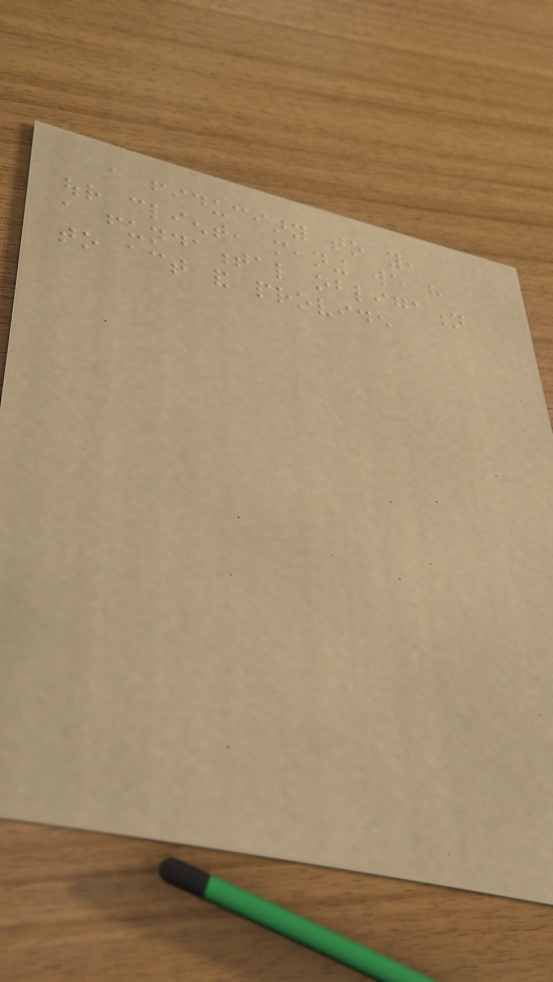a fiduciary to you,
our client, meaning we have
a fundamental obligation
to act and provide
